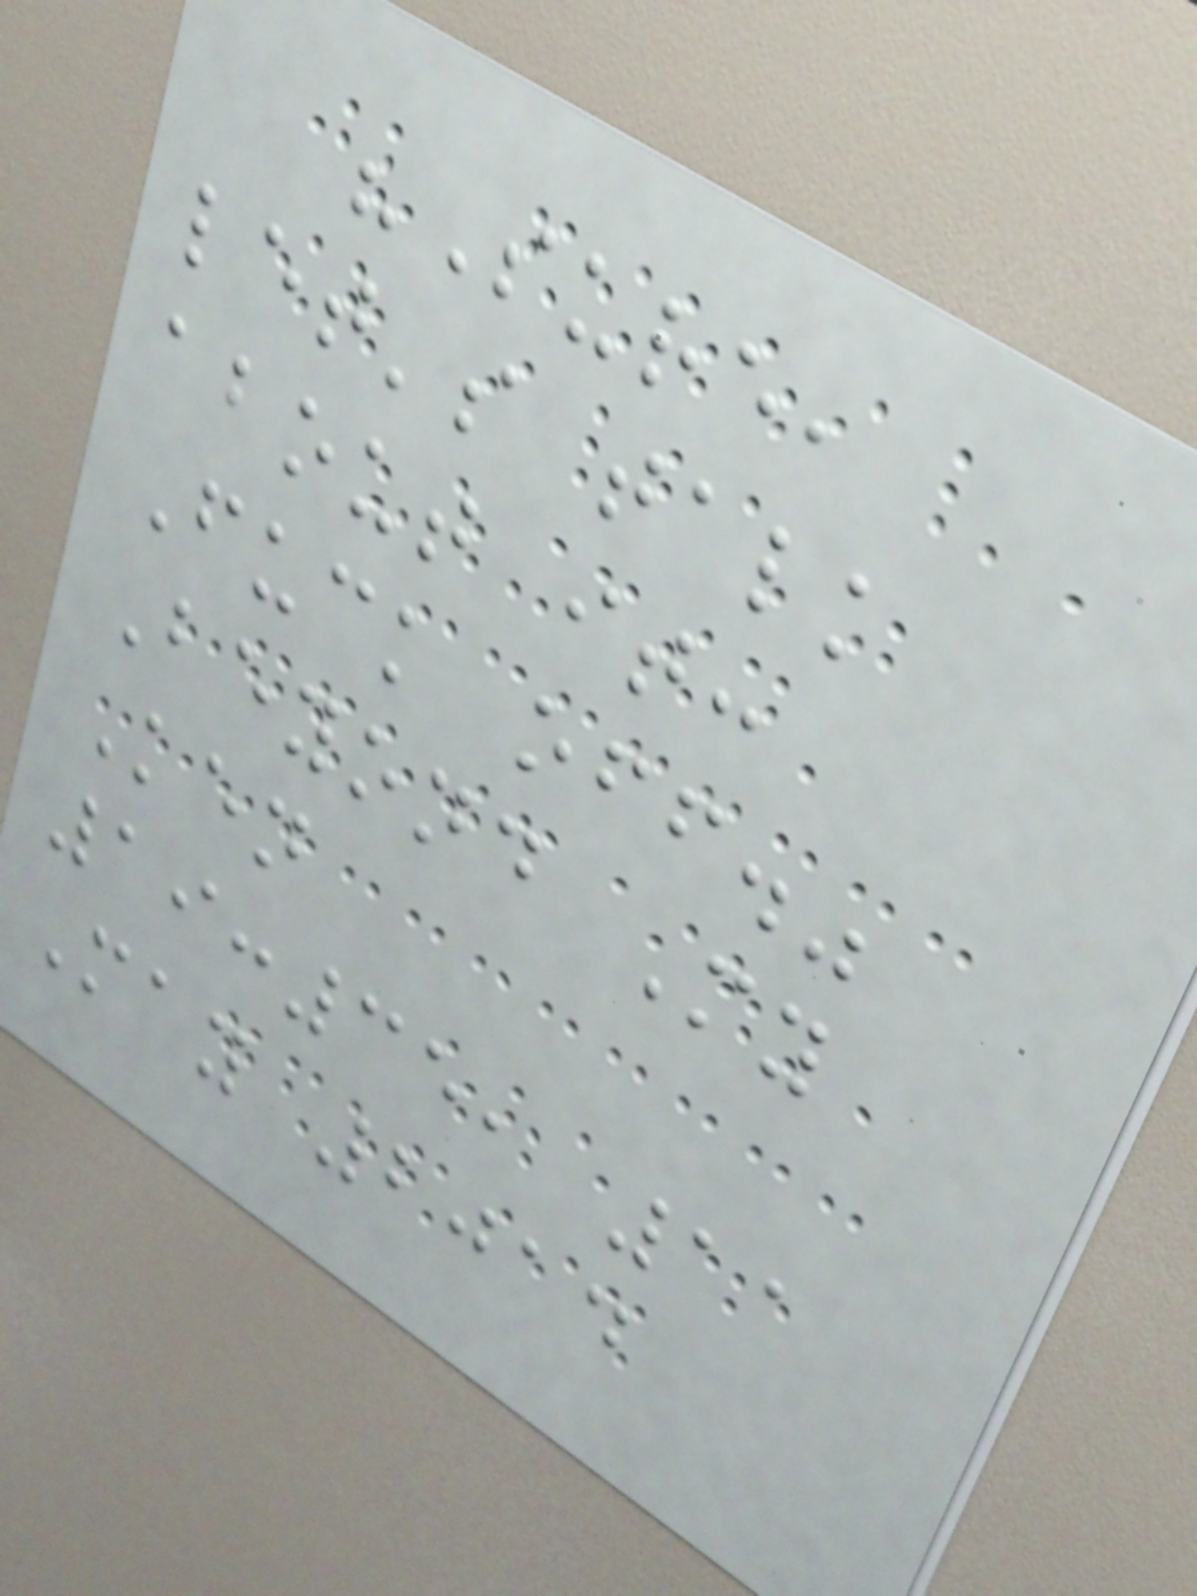"Sure,
let's talk
about it:
Fuck off."
Beyond My
Ken
19:35, 11
May 2014
